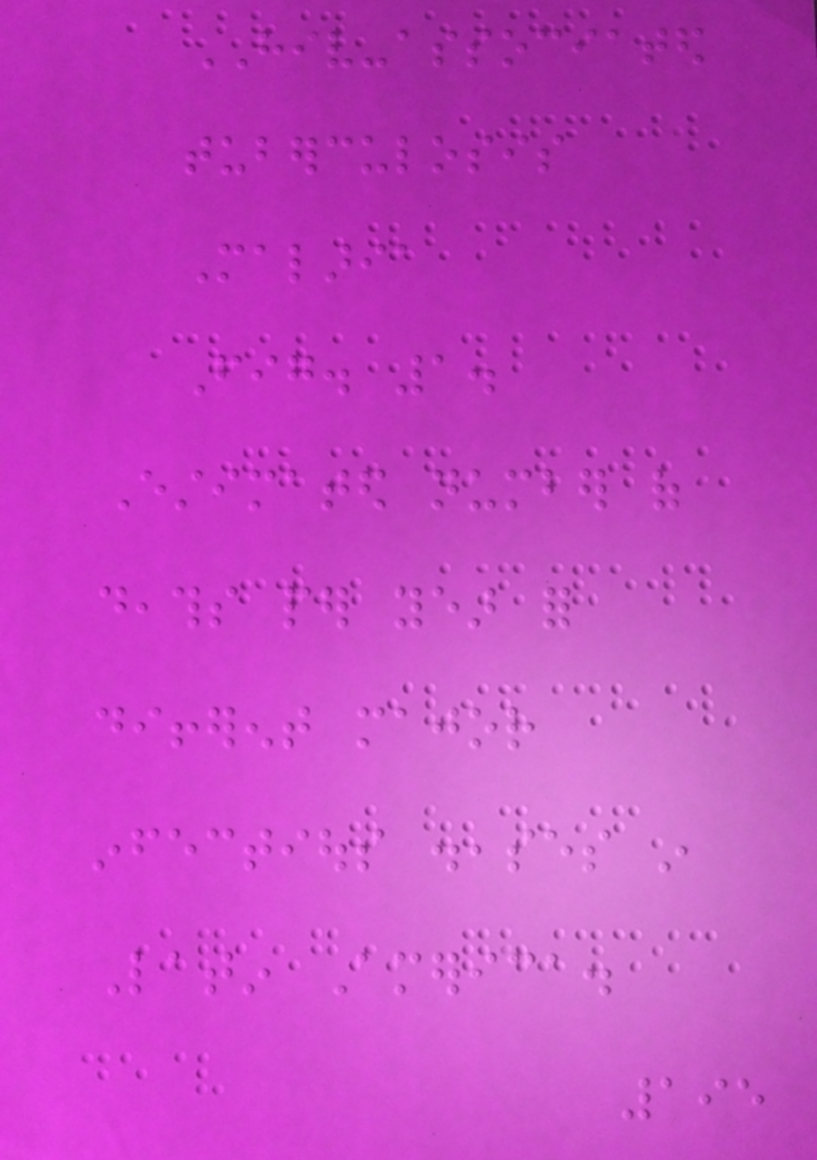HIV-associated
tuberculosis
Malaria
Fig. 1.
Estimated number of
deaths per year for
different major
infectious diseases in
Latin America.
195
